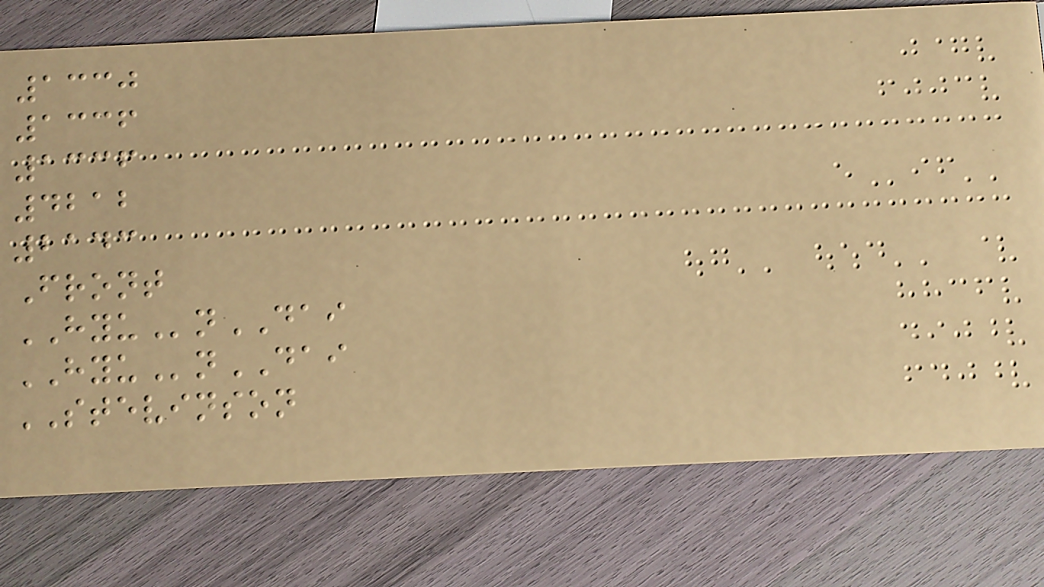1330
1336
1336
4212
2143
Front
HYUnDAI
HYUnDAI
STEVINSON
